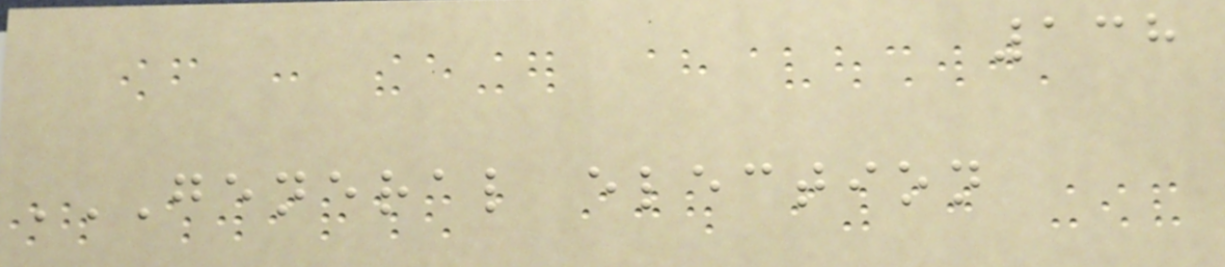138
GENERAL ELECTION
